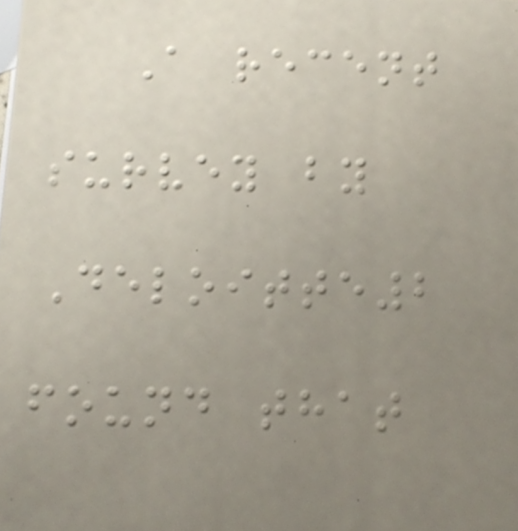A recent
survey by
Deloitte2
found that
